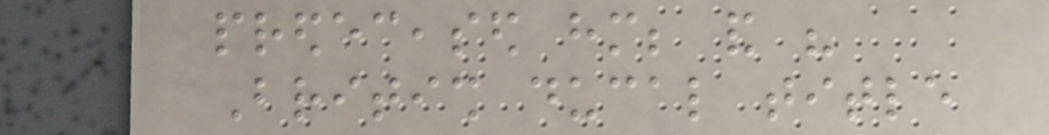predeceased him; and his
British ducal title
